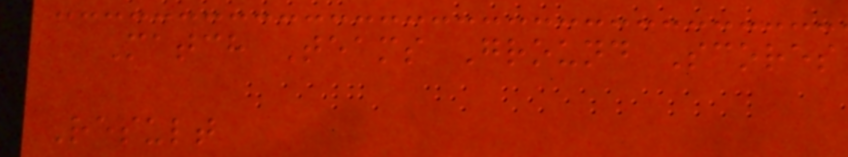Match Teams Ground Scores
Result
